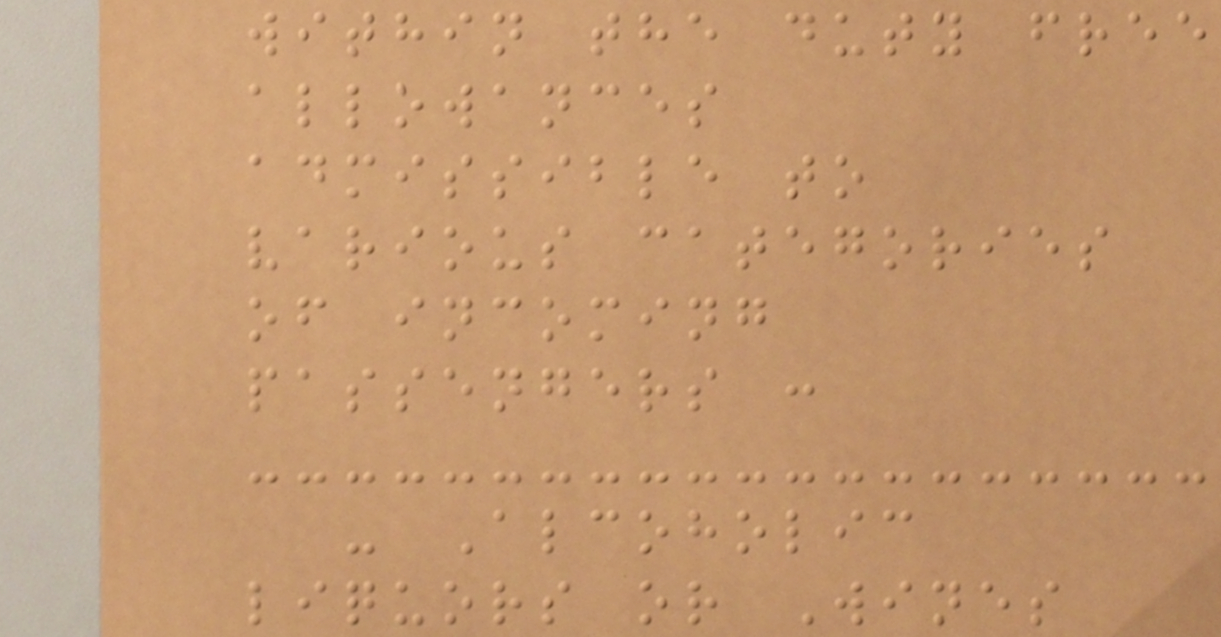within the duty free
allowances
admissible to
various categories
of incoming
passengers :
- Alcoholic
liquors or Wines
